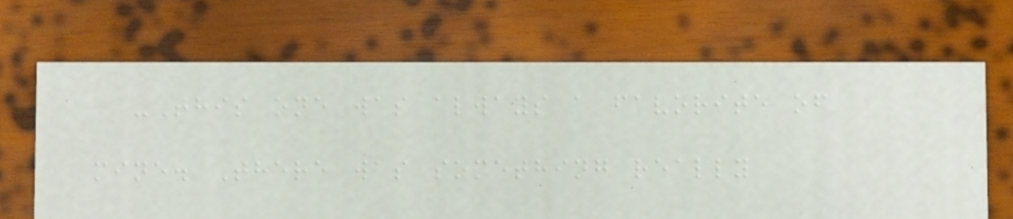-This one was always a favorite of
mine. There was something really
